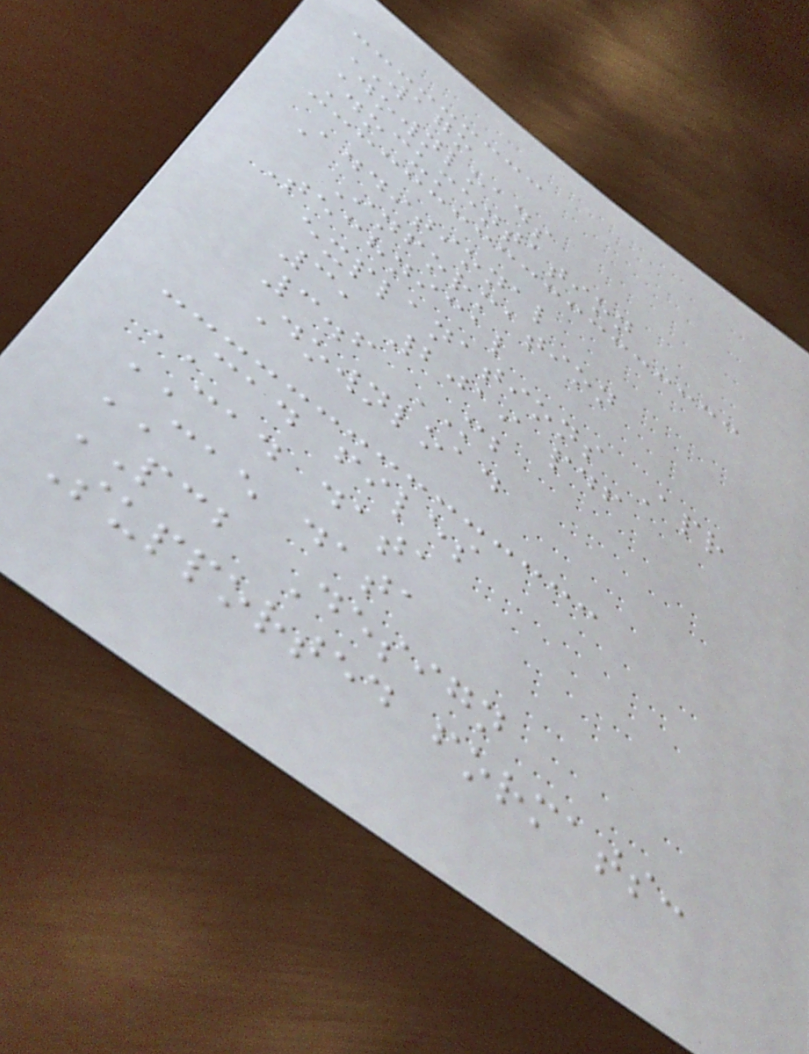WAGO
Downloads
Documentation
Additional
Information
Technical
explanations Apr
3, 2019 pdf
3.6 MB
Download
CAD files
CAD data
CAE data
PCB Design
Supported formats:
